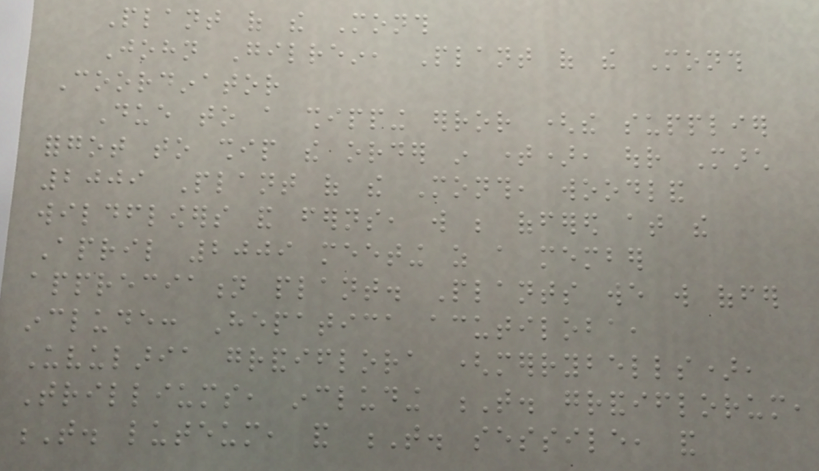Plant of the Month
John Gilrein, Plant of the Month
Coordinator
Due to a shipping error (the supplier
forgot to ship the order in time), our March
2009 Plant of the Month, woodland
wildflowers and ferns, will be offered at the
April 2009 meeting as a member
appreciation plant. Plants we will offer
include: Hepatica acutiloba,
Uvularia grandiflora (merrybells),
Trilliums, including T. grandiflorum,
T. luteum, and T. sessile, and
